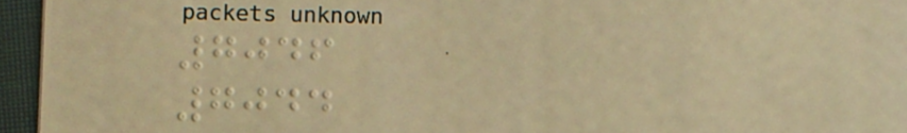7046
7044
